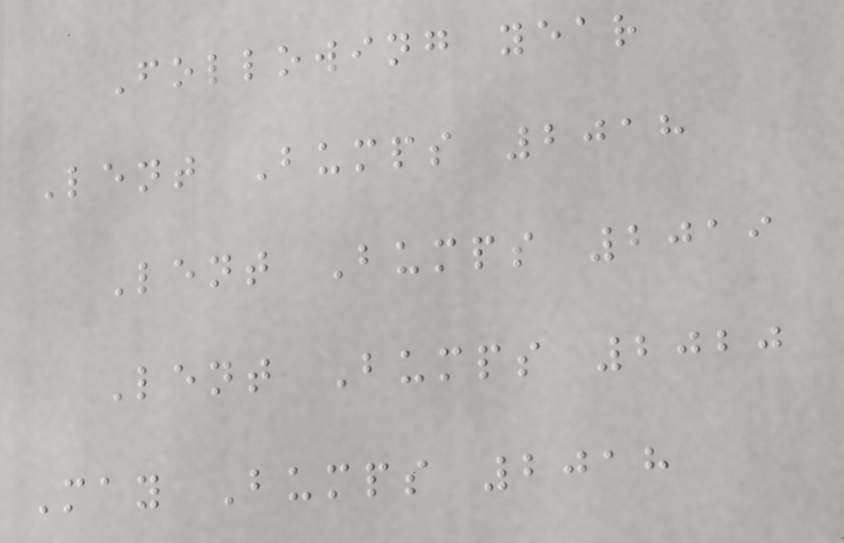Following year
Lent Bumps 2018
Lent Bumps 2019
Lent Bumps 2020
May Bumps 2018
